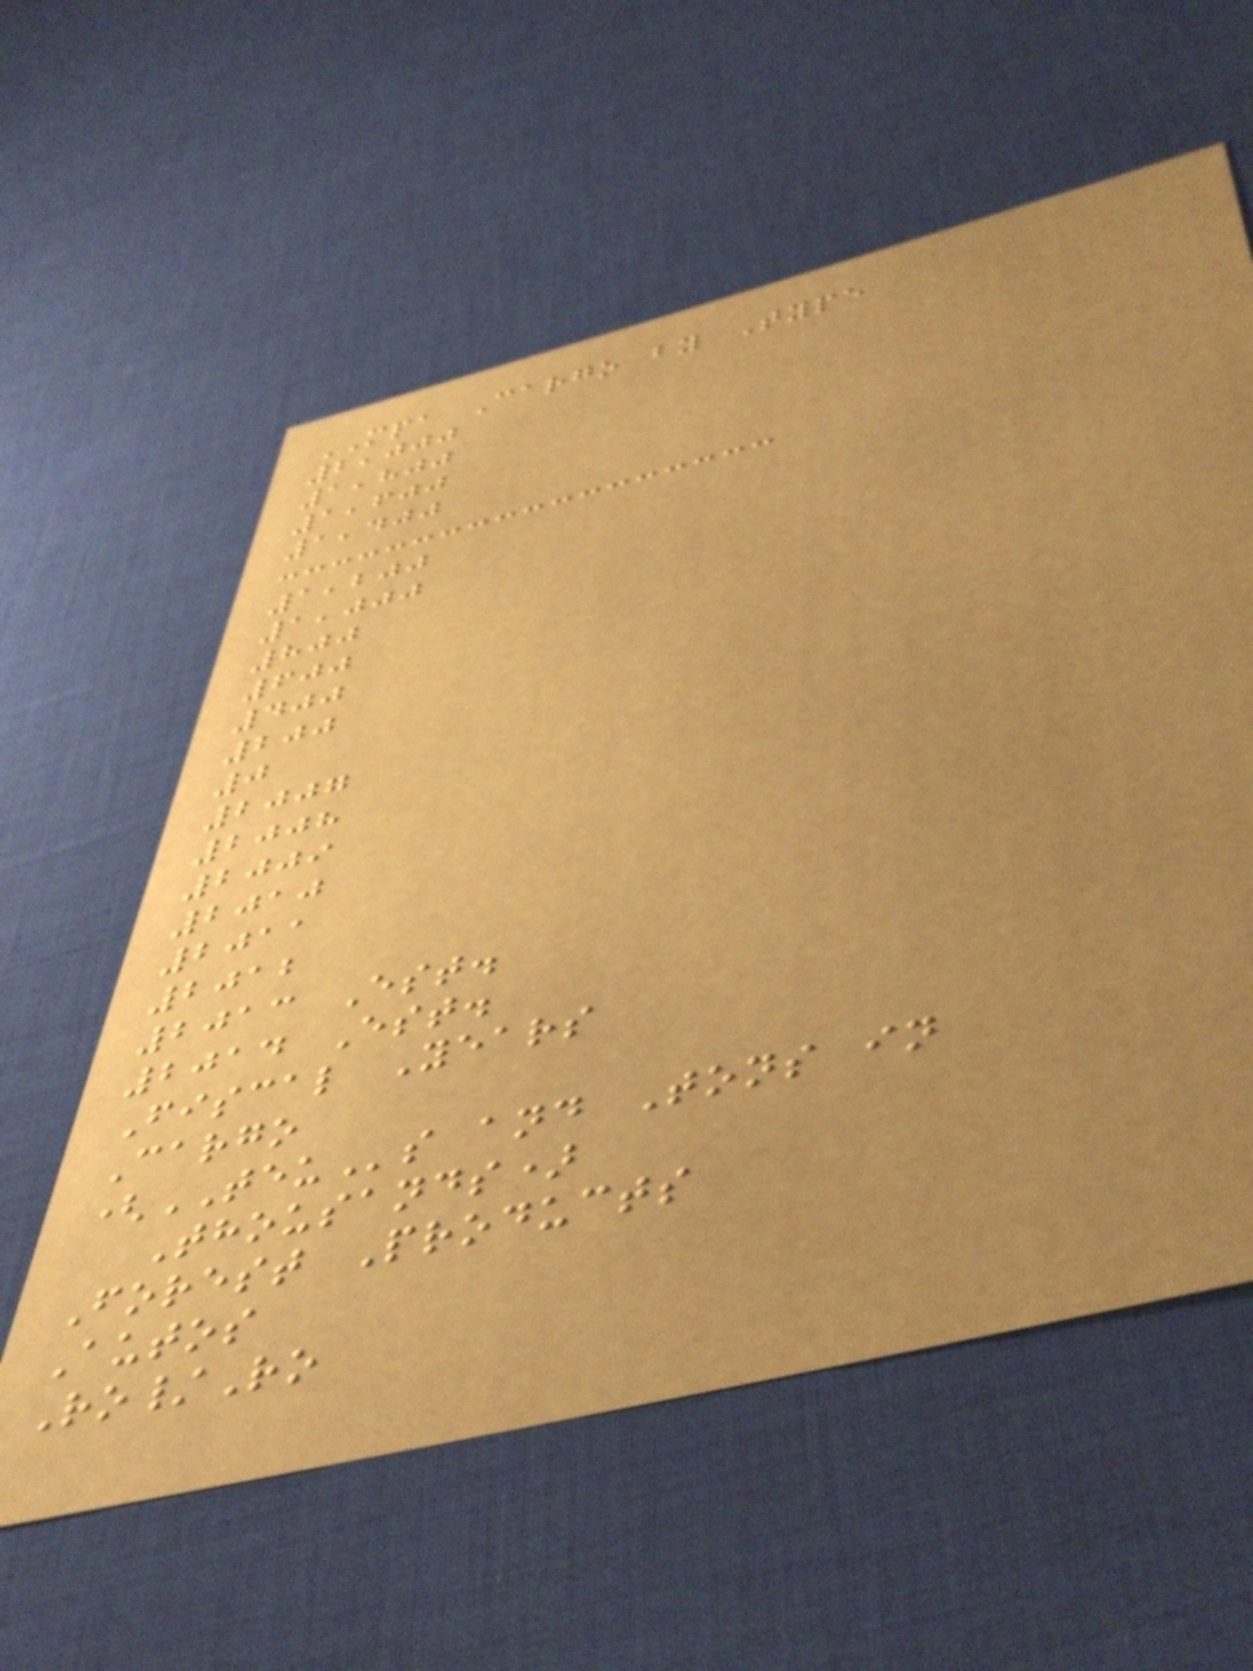MPA Cargo by Type
2,000
1,800
1,600
1,400
1,200
1,000
800
600
400
200
0
2007
2008
2009
2010
2011
2012
2013 Est.
2014 Est.
Fiscal Years
Cargo
(TEUs and Tons in
Thousands)
Forest Products
Autos
Ro/Ro
